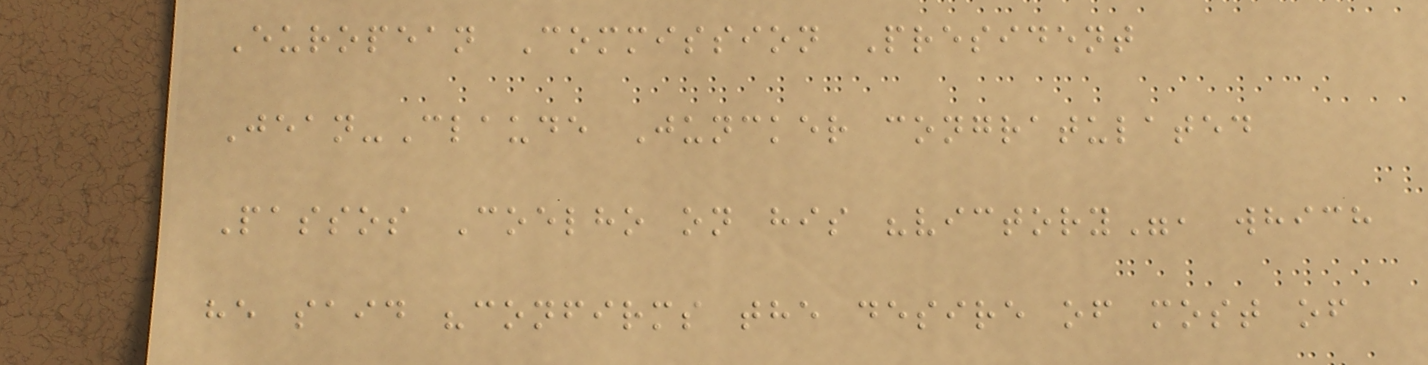European Commission President
Jean-Claude Juncker congratulated
Passos Coelho on his "victory", which
he said "confirms the desire of most of
